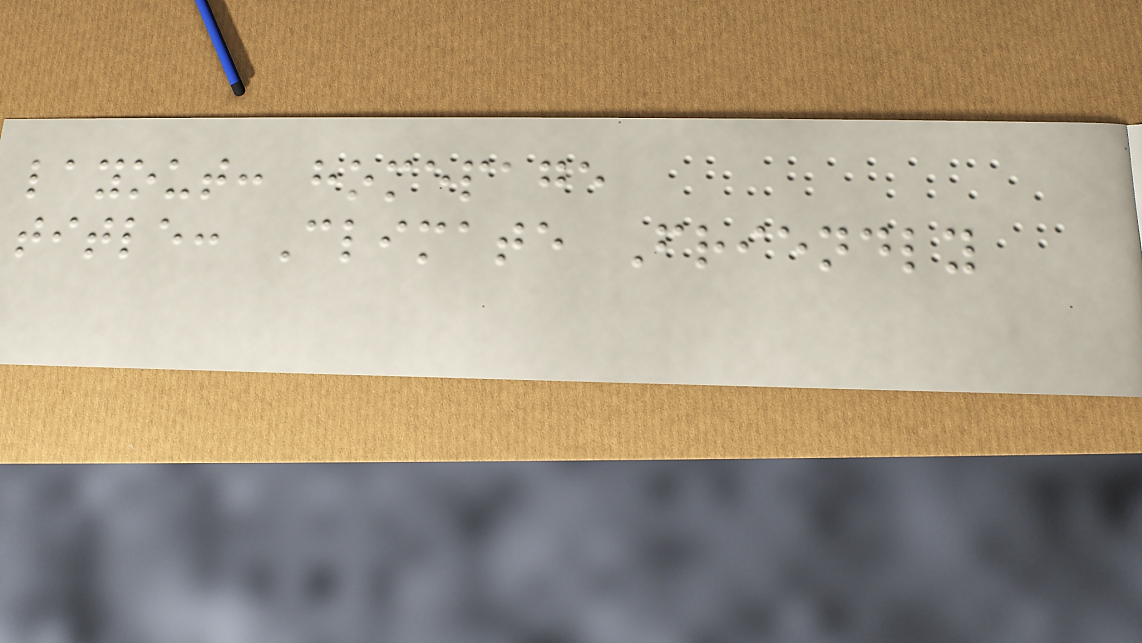layout: homepage
title: Climate Friendly
